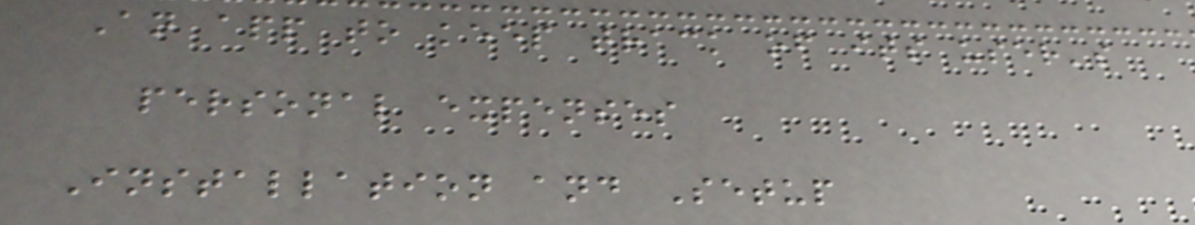An app to keep track of its user's
personal expenses
Installation and Setup
